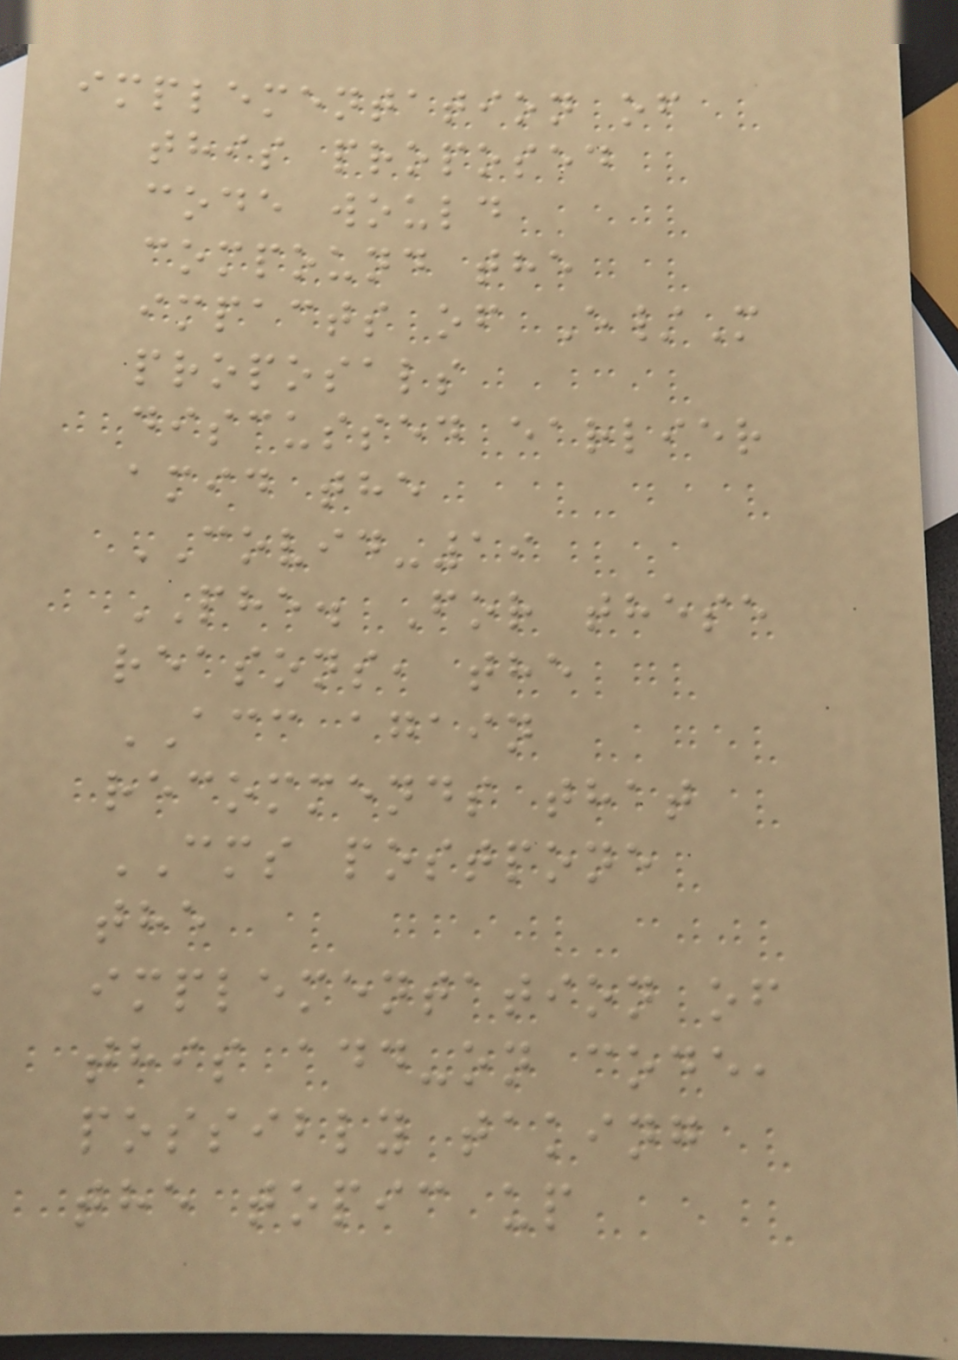implementation of
this proposed
code would
compound the
impacts of E/M
proposals
discussed earlier
amid the
COVID-19
PHE. For these
reasons, the
ACC again
recommends that
CMS postpone
the
implementation of
this add-on code,
possibly taking
the topic up
